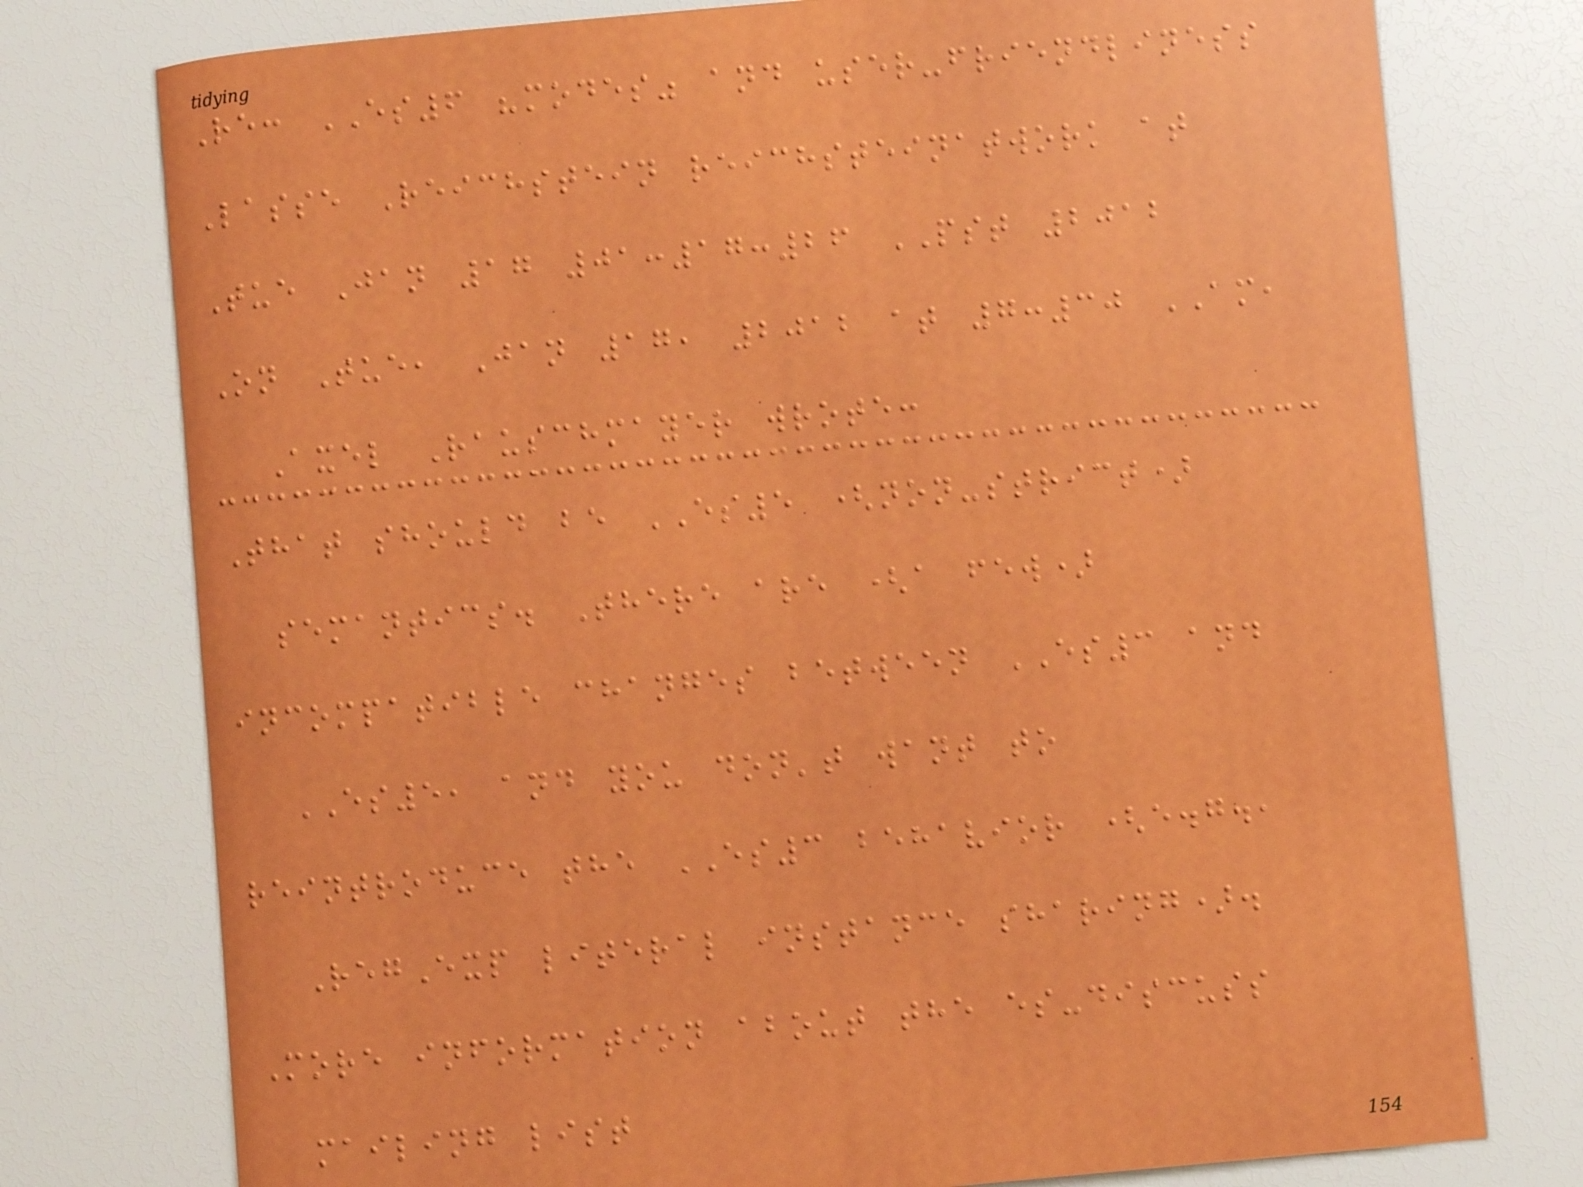Re: ES6 "modes" and user-friendliness
Lasse Reichstein reichsteinatwork at
Tue Jan 17 01:17:26 PST 2012
On Tue, Jan 17, 2012 at 7:30 AM,
Axel Rauschmayer wrote:
That should be ES5 (non-strict)
semantics. There are (a few)
incompatible changes between ES3 and
ES5, and you don't want to
reintroduce the ES3 behavior (e.g.,
RegExp literal instance sharing).
More information about the es-discuss
mailing list
